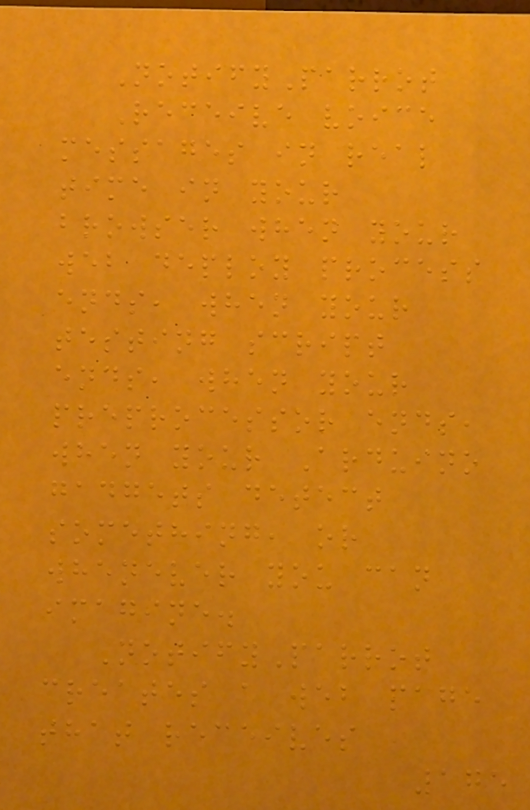NotifyParrot
Receive voice
messages in real
time in your
browser when your
web deploy process
ends, when your
testing script
ends, when your
preprocessor ends,
when your Arduino
gadgets detect
something, or
whenever you can
imagine.
NotifyParrot
creates a web page
that receives
175
